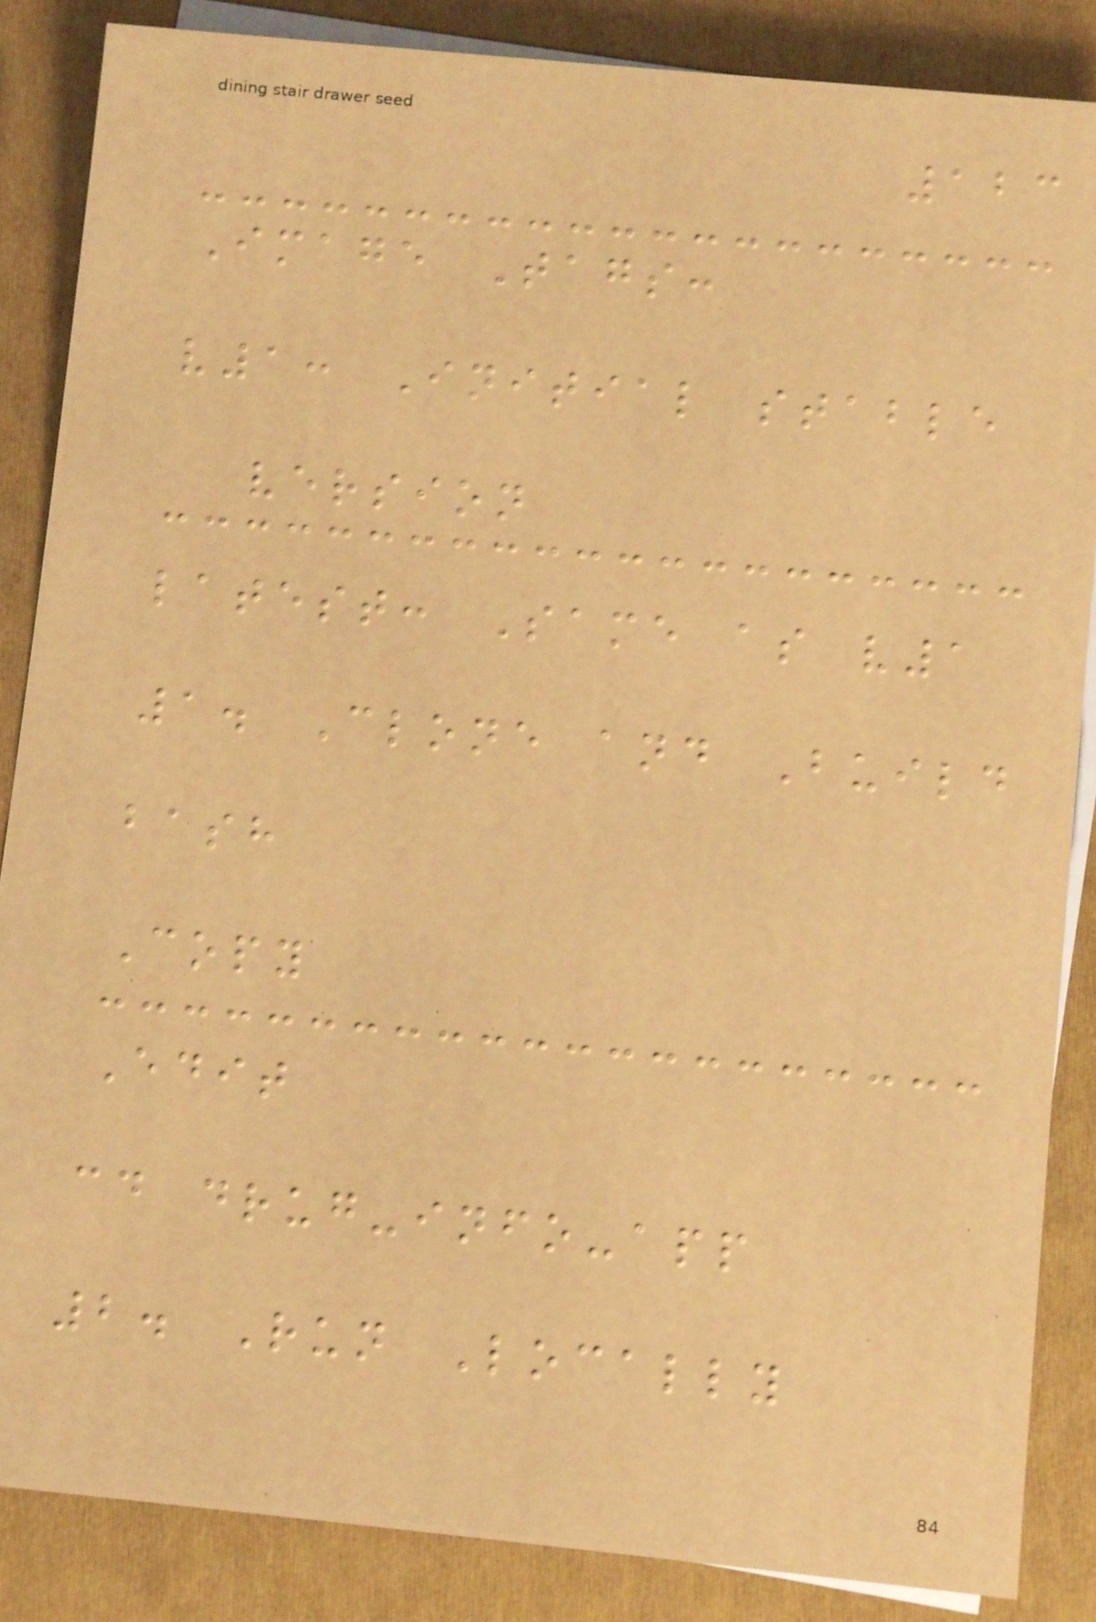123
Image Tags:
v1: Initial stable
version
latest: Same as v1
1. Clone and Build
bash
Copy
Edit
cd drug-info-app
2. Run Locally
